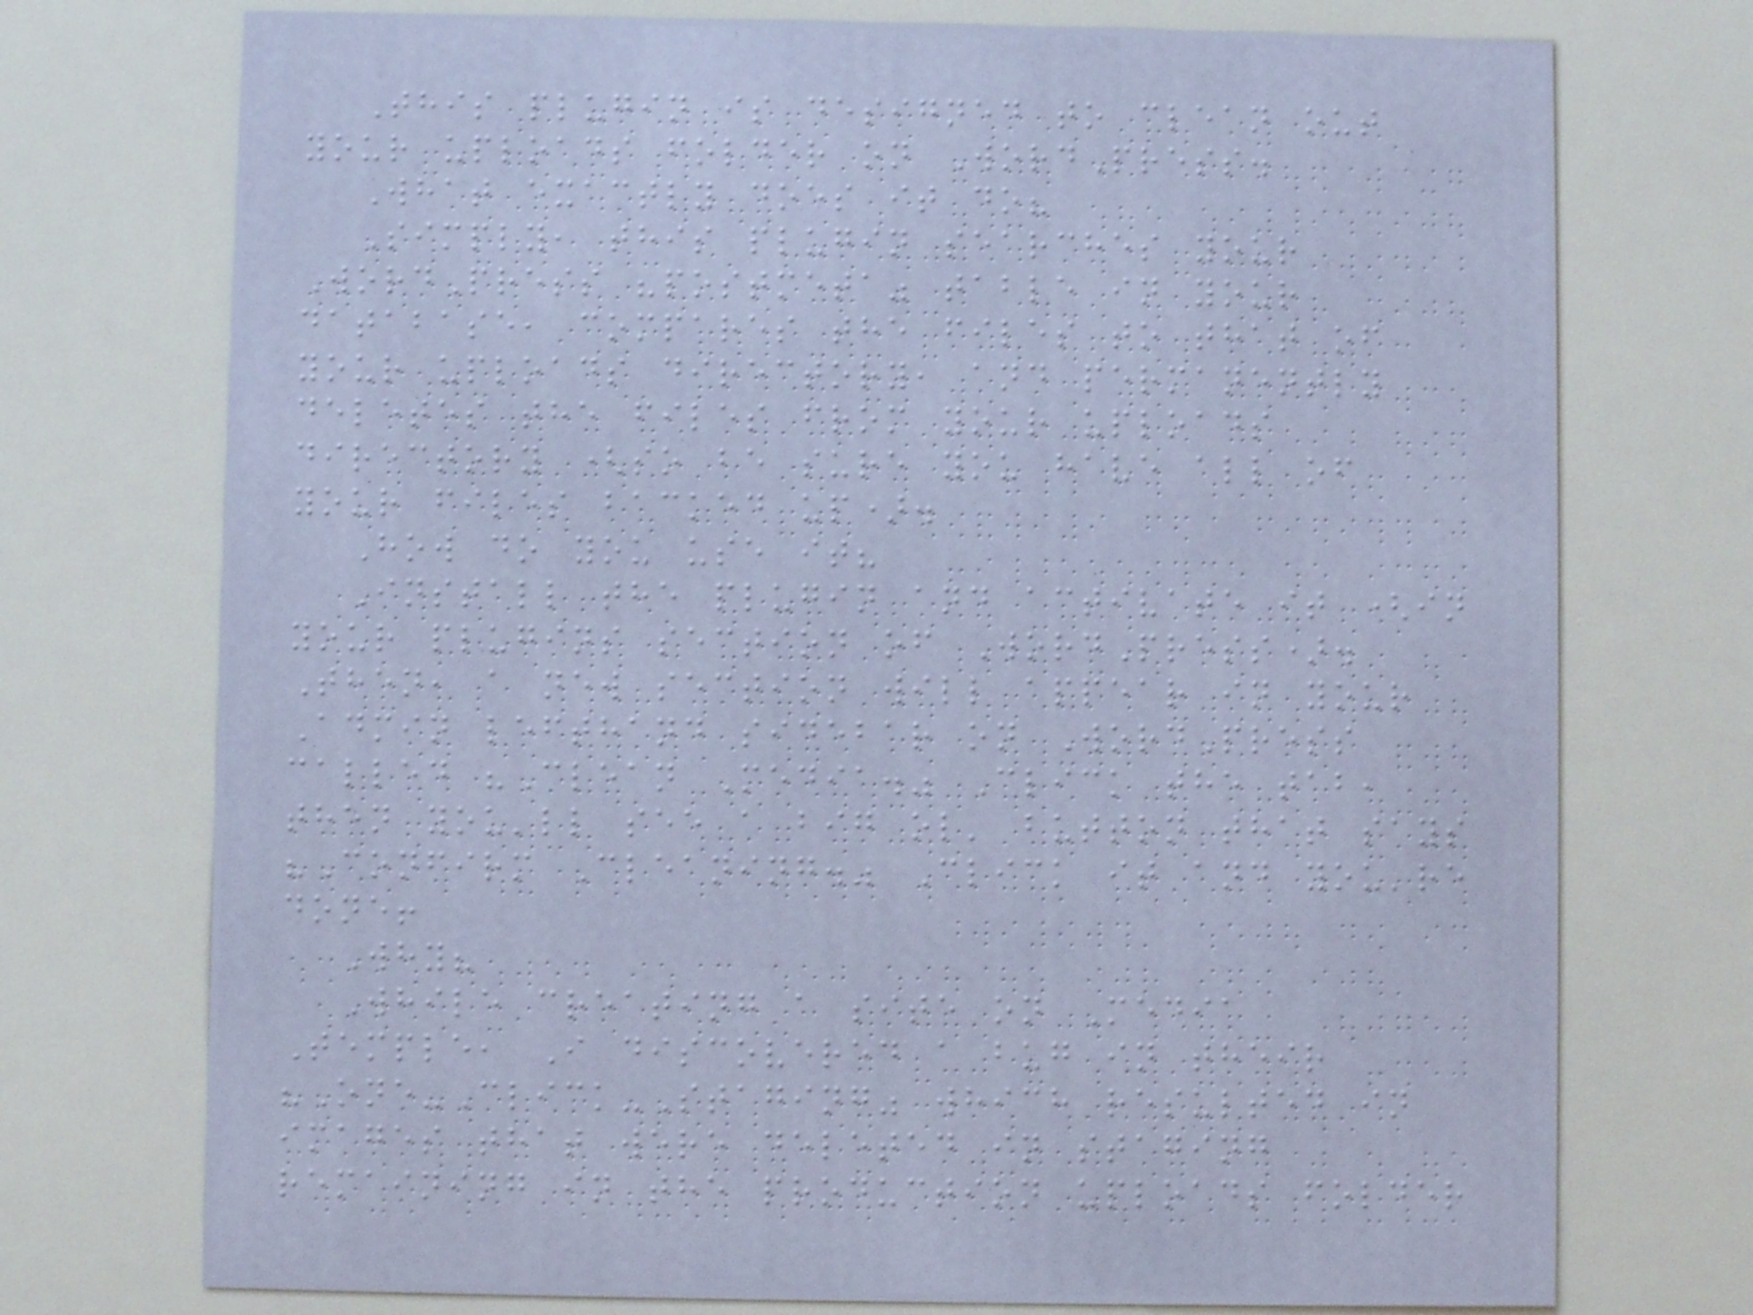This plugin is designed to clean out
your uploads folder on WordPress.
What exactly does it do?
Simply, this plugin searches your
WordPress "postmeta" table in your
database, compares the files to that of
your uploads directory, and permanently
deletes the files from your uploads
directory (so be sure you have all of
your files backed up).
How do you use it?
Install the plugin and activate it (in
your plugins section of WordPress).
Then, a new section will appear in your
Admin lefthand sidebar on WordPress
called "Clean Media." Click the tab,
then you'll see a big ol' button that says
"Confirm Cleaning." Click it and you're
done!
Why?
While creating a site on Media
Temple, I discovered a bug in their
"One-Click-Staging" which resulted in
images that were deleted in staging
remaining in the production uploads folder
